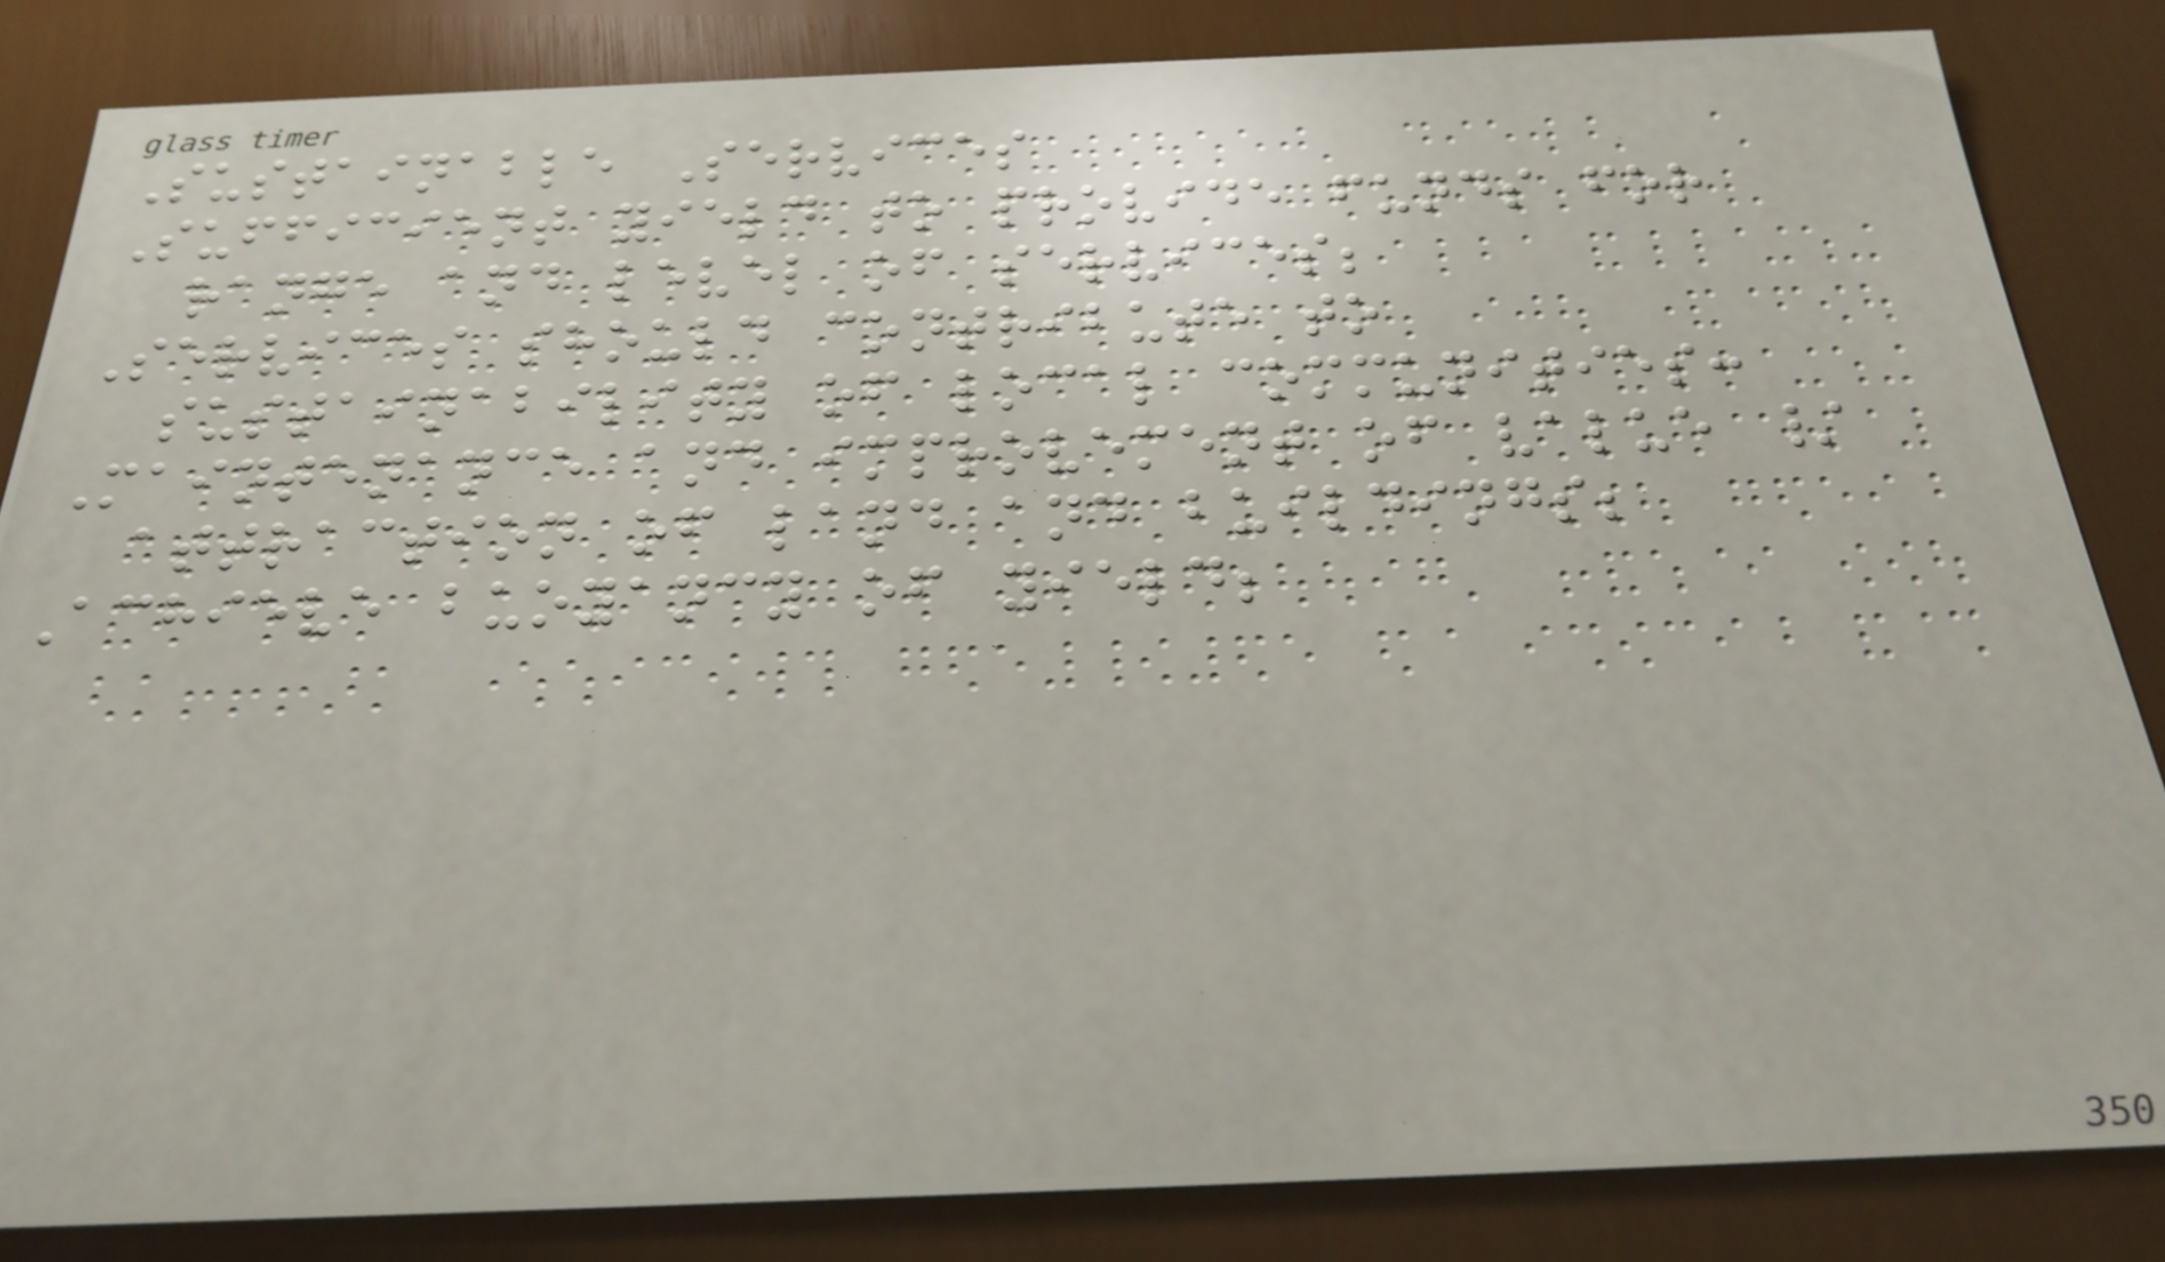Sustainable Services
Sufficient yield to provide funds for
range and level of services;
Services should contribute to
sustainability of local communities:
Maintenance and improvement of value /
attraction of land and buildings;
Achieve buoyancy of yield;
